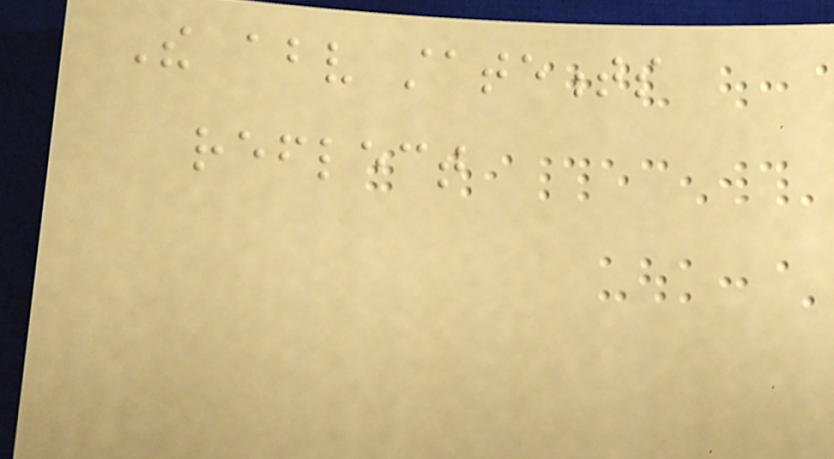The above statements
reflect
